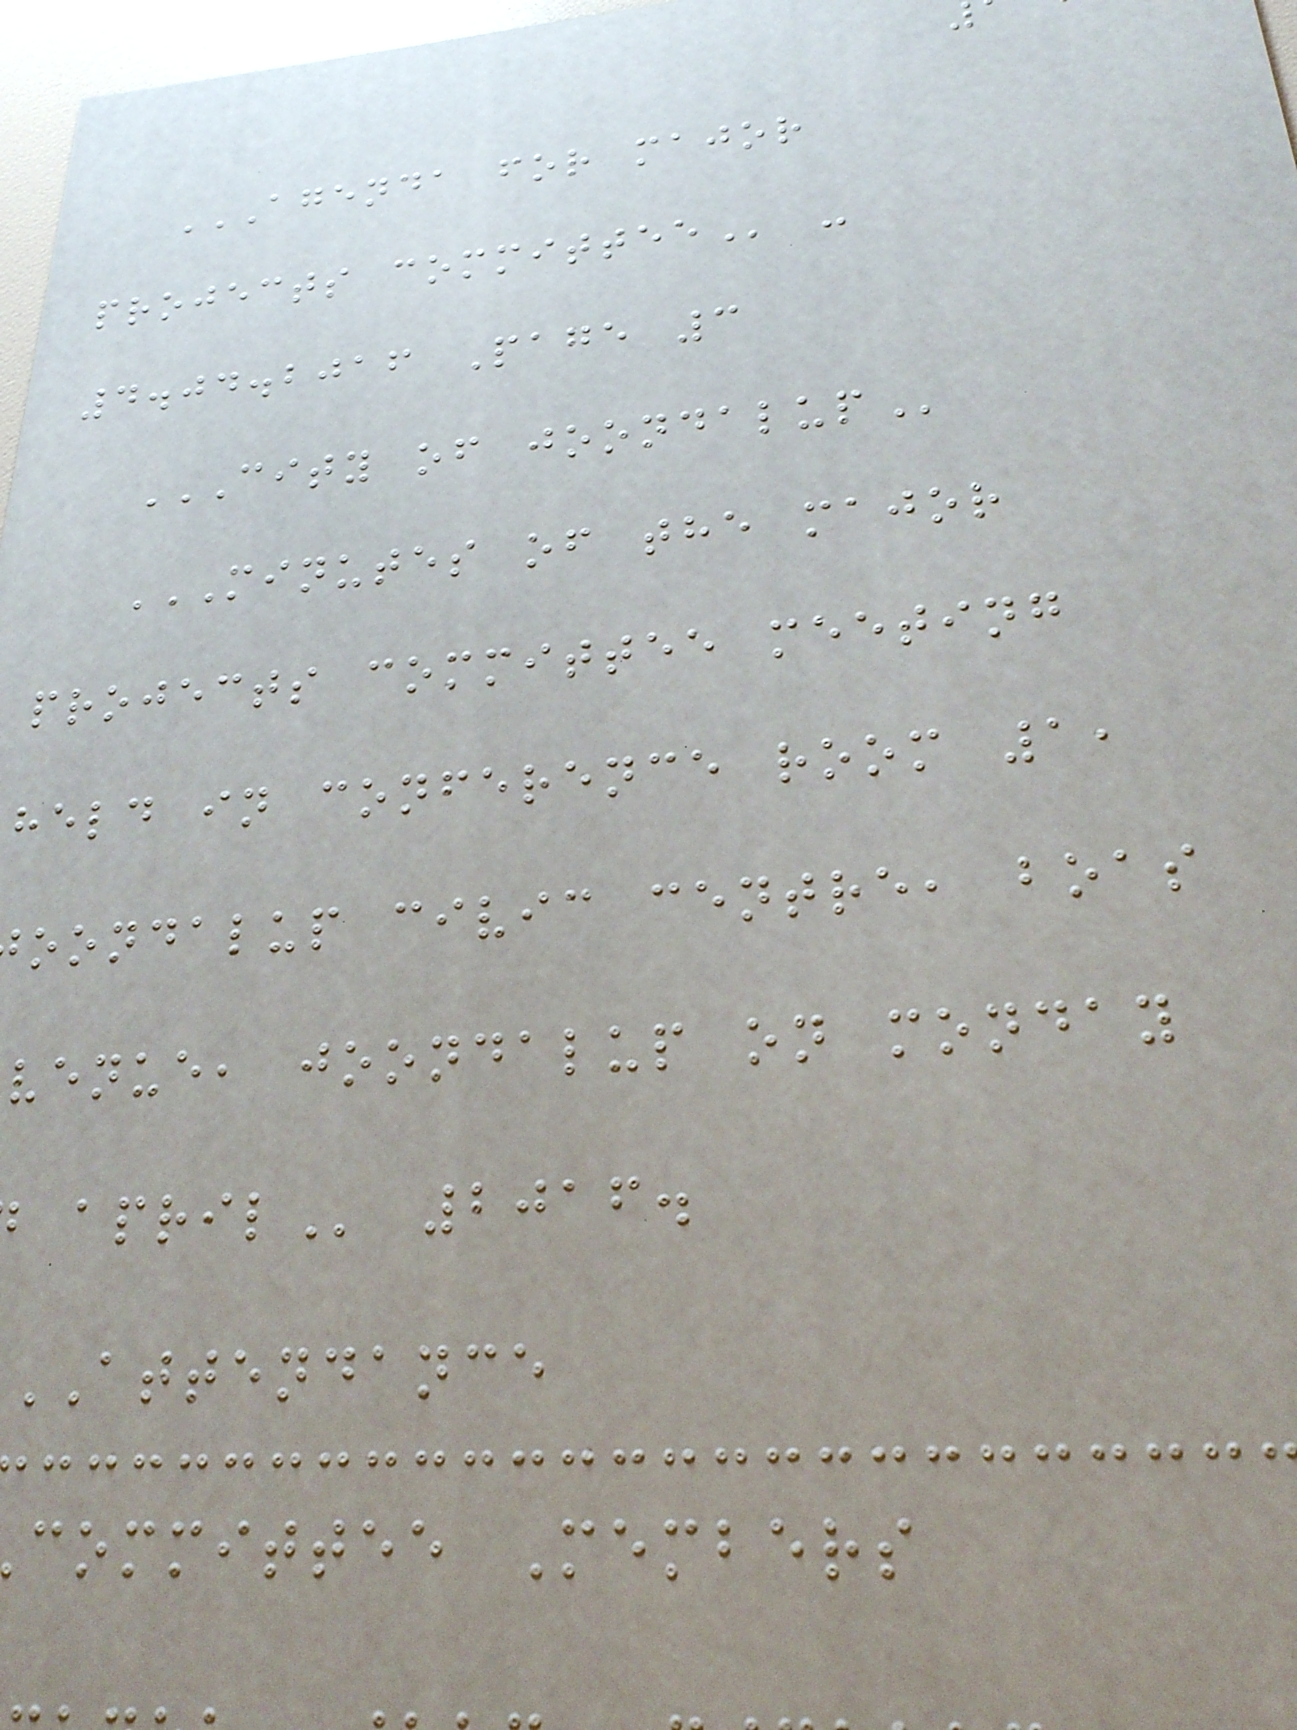AGENDA FOR MAJOR
projects
4.04.2016 Page 3
CITY OF JOONDALUP
MINUTES OF THE MAJOR
projects committee meeting
held in conference room 1,
oondalup civic centre, boas
venue, joondalup on monday
2016.
ATTENDANCE
committee Members
